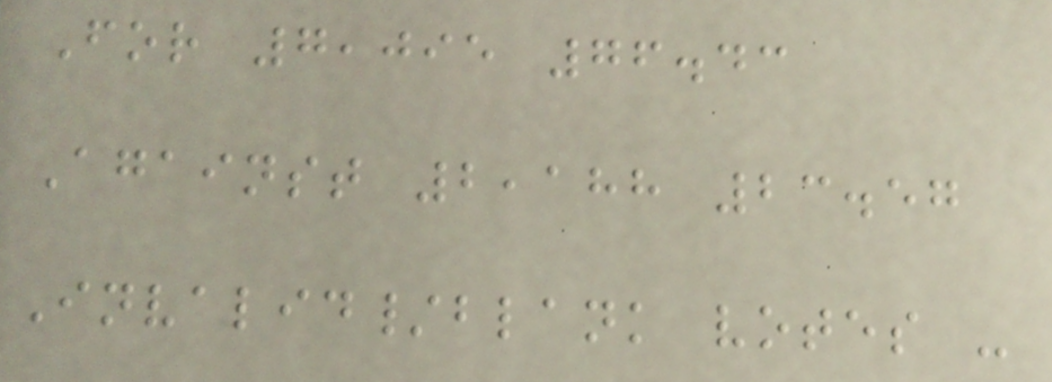For 7,095 76.43
Against 2,188 23.57
Invalid/blank votes -
